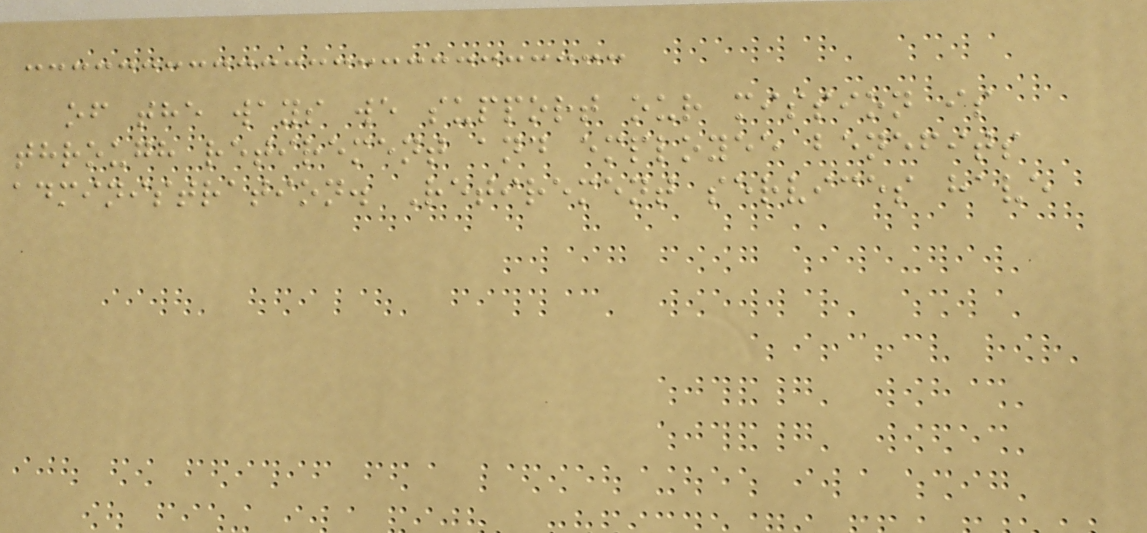of the ways we support our mission is
through retirement and employee benefits
administration. Retirement services have
